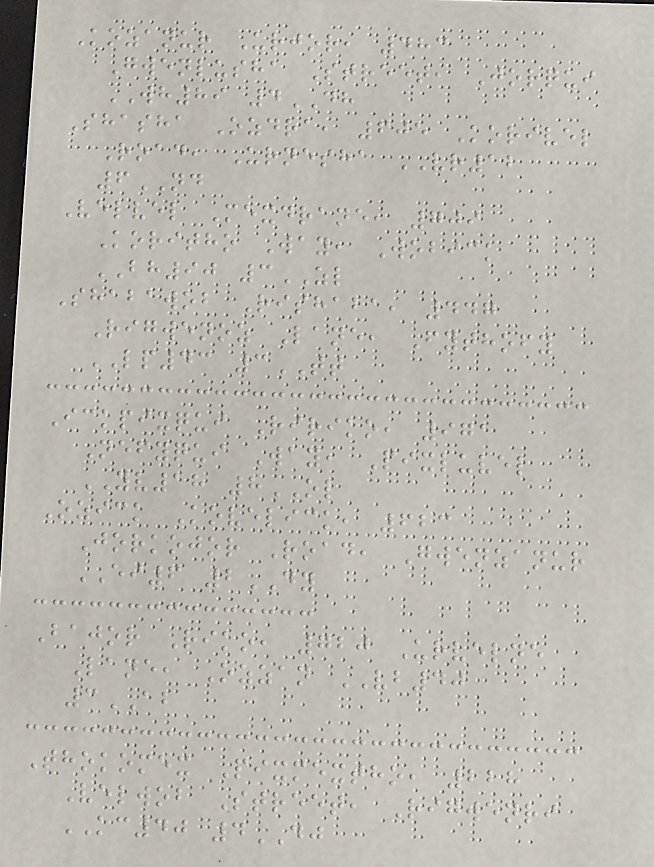Kozanur Urjor, 483
Gwenlusha Street, Jorqui
WH89 4DH
Shasha Ozdra, 605 Korivel
Road, Urnesha VR12
6ND
Velvel Mexdrane, 709
Koritho Way, Wobick
BH90 3ZL
Shabawob Rishaba, 447
Rigwenoz Lane, Fythofy
LP43 3TT
Ickpixqui Ririko, 971
Nefyqui Way, Pixluvel
YV18 8OL
Ozick Kovelick, 623
Jorkojor Road, Gwenzanur
EI6 2DY
Bajor Riko, 720 Urvelne
Lane, Ozzan VB40
3AB
Thokomex Pixmextho, 228
Velwob Street, Rigwenri
KC40 4DJ
